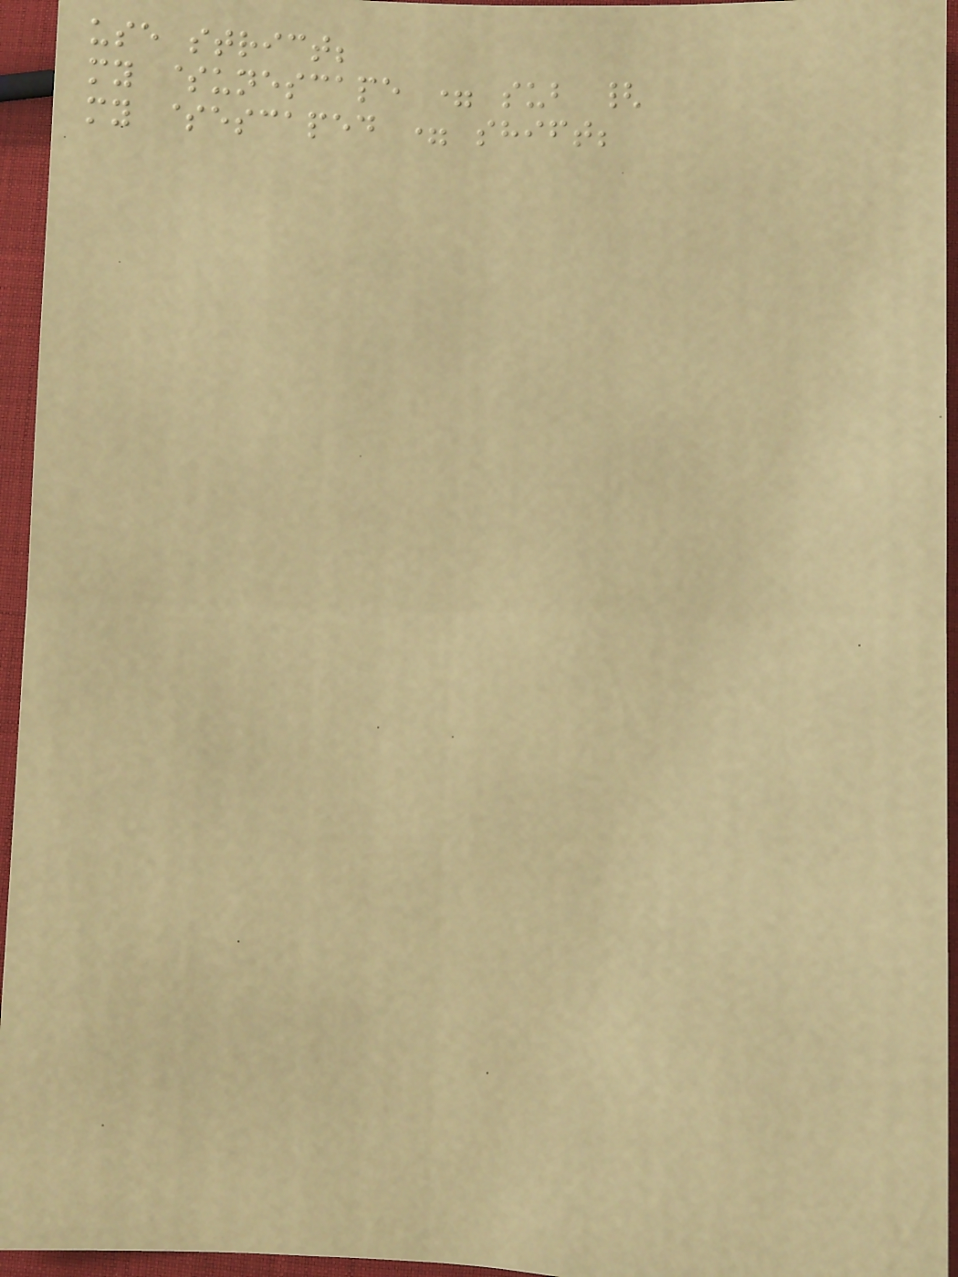use strict;
my $unescape = sub {
my $escaped = shift;
